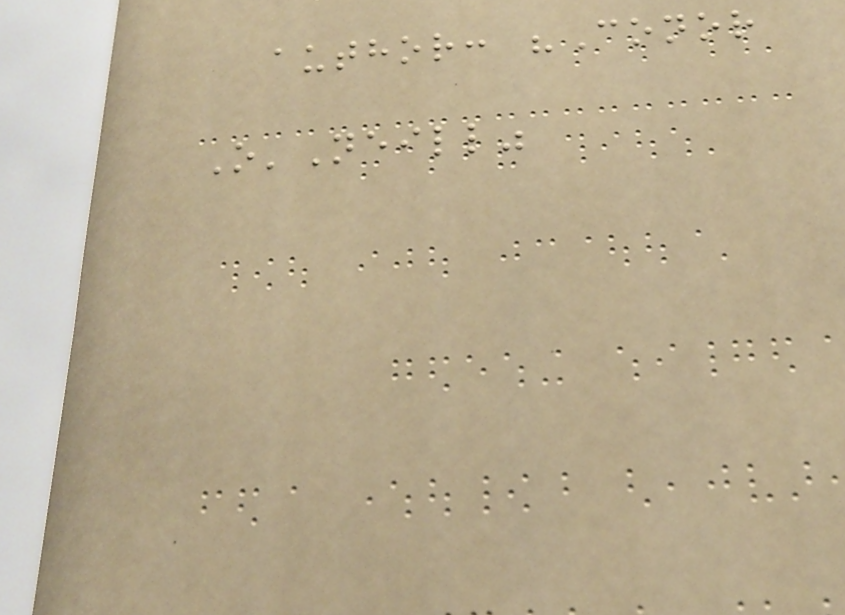author: "Conor
O'Neill"
